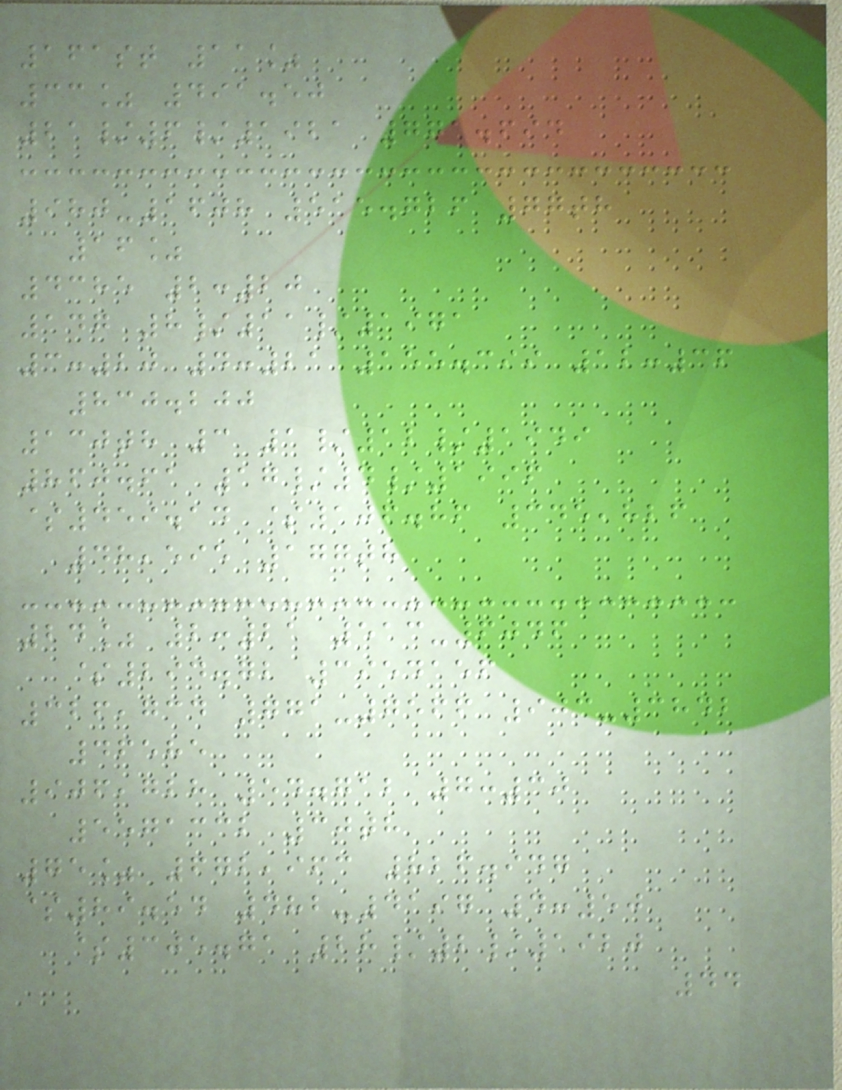161st 11%
33% 491.50
21/6/1921 771.694
980-1608 515.726 77th
16%
4385 2:20
147 8/11/1971
3:20 4:21 155.399 12:36
830.200
130th 3 1/12/1949
860.61 17/4/1996
$459.14 $106.86 345,826
48,595 177th
24% 2:21 513-6046
$294.72 3954156
326,734 771-7566 903-3842
46585
906,728 54.712 7:30
5571332 30th
75% 672,963 826.947
$89.54 482-4197 4:50
$305.71 28/2/1920
44
